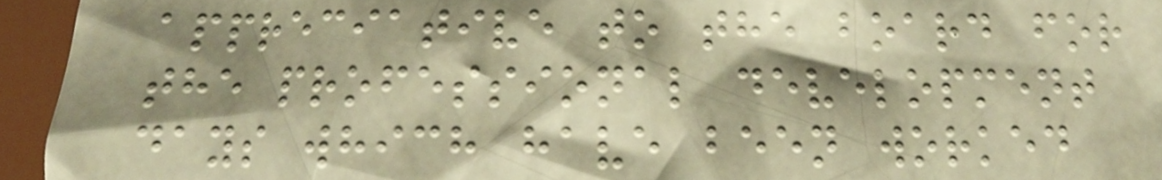appreciative to the board for
the professional development
days which have been worked
